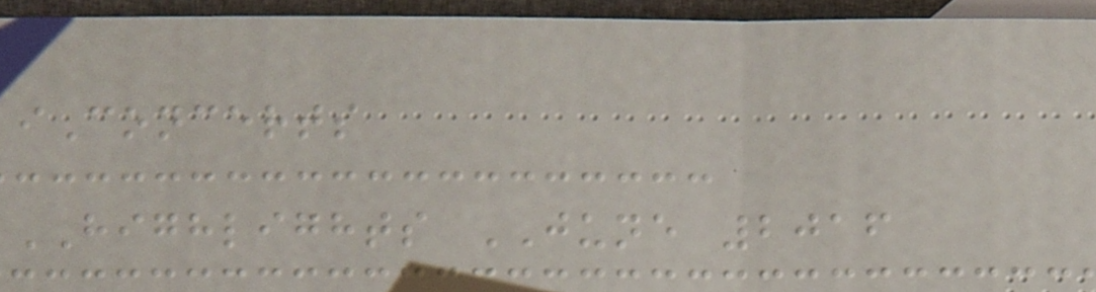iConcerts
HIGHLIGHTS JUNE 2016
